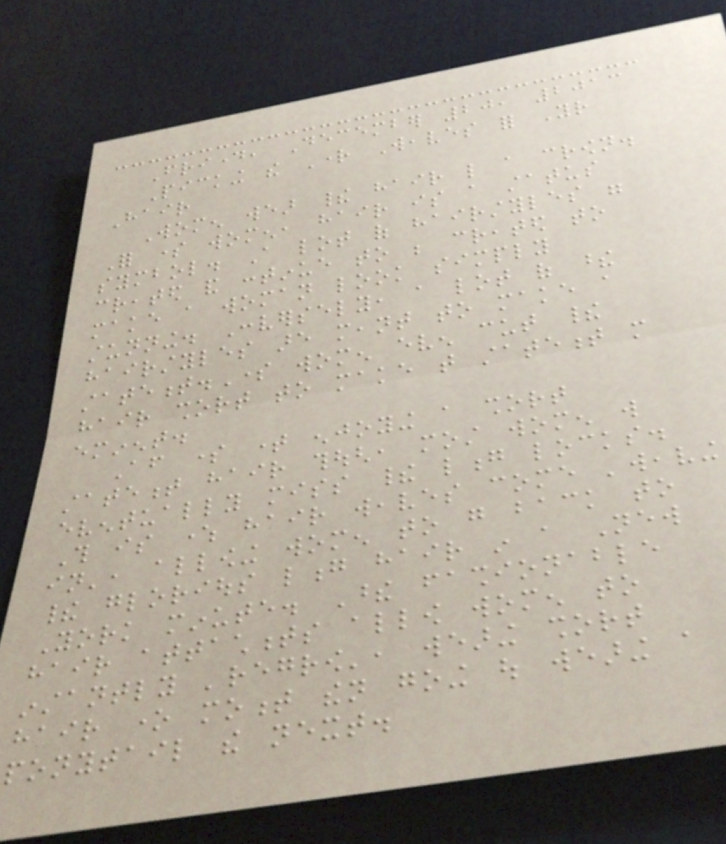Friday, December 20, 2013
Picking the Right Weaves for Your
Hair
Women wear their hair like a crown.
For some women, hair is a status
symbol. A lot of hairstyles were
created and continue to be created to
make a woman look simply
stunning. Conversely, a lot of these
hairstyles are meant to make a
statement.Some women even cut their
hair short to make that statement more
eminent.
After some time enjoying a short
statement hair though, most women will
eventually miss their long locks.
This is where hair weaves come 'weaving
in', allowing women to go back to
their glorious long hair in a New
York minute. These fashionable
hair attachments allow women to
instantly 'regrow', wearing short
hair one moment then going out wearing a
ponytail the next.
